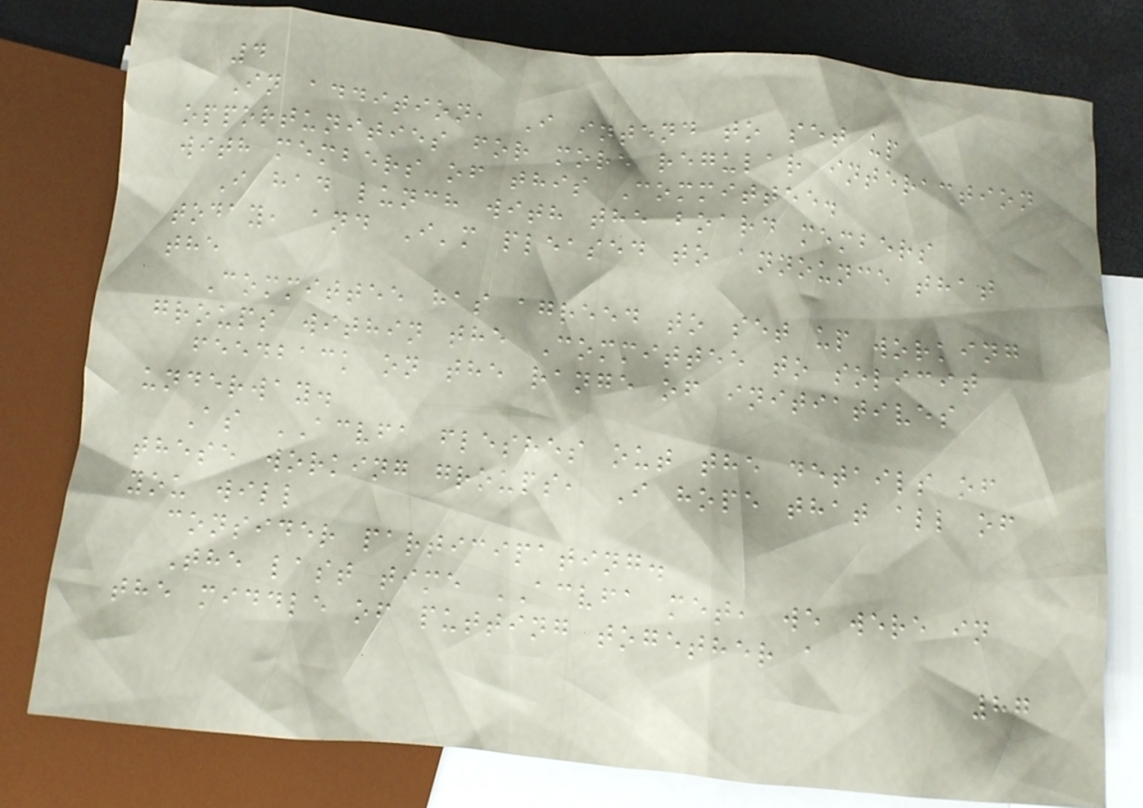4
In addition, I intend to set up
opportunities for more regular interaction
with members of this Committee.
I had lunch with the board members
today, and I'm pleased to announce that
the
Committee has agreed to set up working
groups within the Committee to solicit
feedback on the range of initiatives
underway.
As ACVFA fleshes out the details of
these working groups, I hope that all of
you will
consider participating.
The last time ACVFA met, we were in
the middle of putting together a
87
